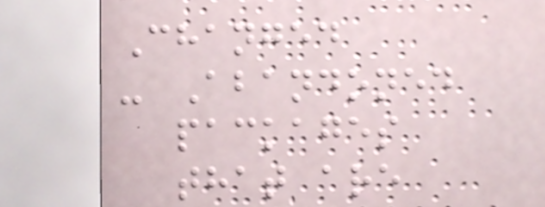Changed
- Abandoned
packages
that are
